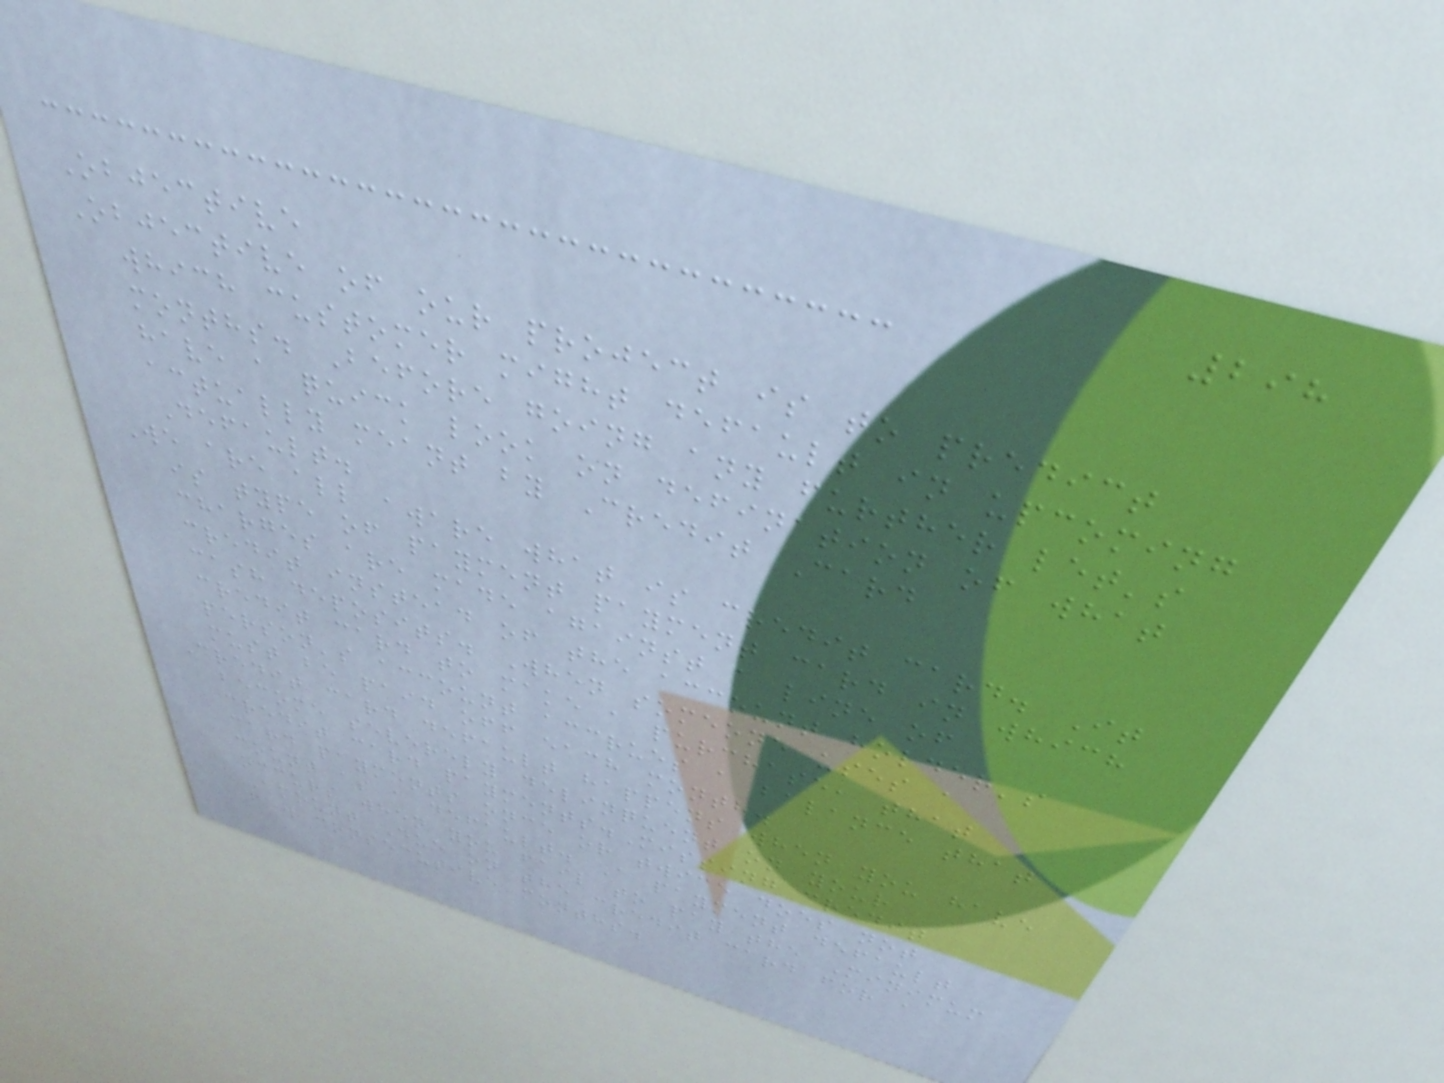298
Objective
Objective of our project is to predict
which customer might default in upcoming
months. Before going any further let's
have a quick look on defination of what
actually meant by Credit Card
Default.
We are all aware what is credit card. It
is type of payment payment card in which
charges are made against a line of
credit instead of the account holder's
cash deposits. When someone uses a
credit card to make a purchase, that
person's account accrues a balance that
must be paid off each month.
Credit card default happens when you have
become severely delinquent on your
credit card payments.Missing credit
card payments once or twice does not
count as a default. A payment default
occurs when you fail to pay the Minimum
Amount Due on the credit card for a
few consecutive months.
